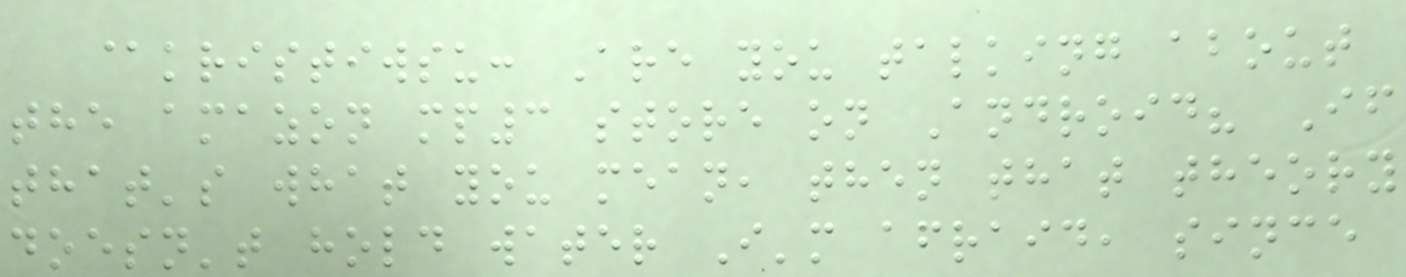@kristiwsu: Are you talking about
the amazon mp3 store on Android? If
that's what you mean, then that theory
doesn't hold water I'm afraid, since
